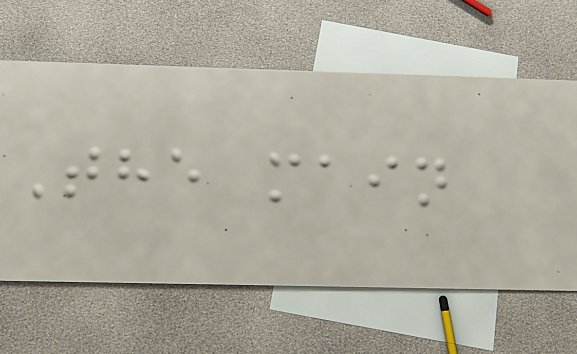The main
